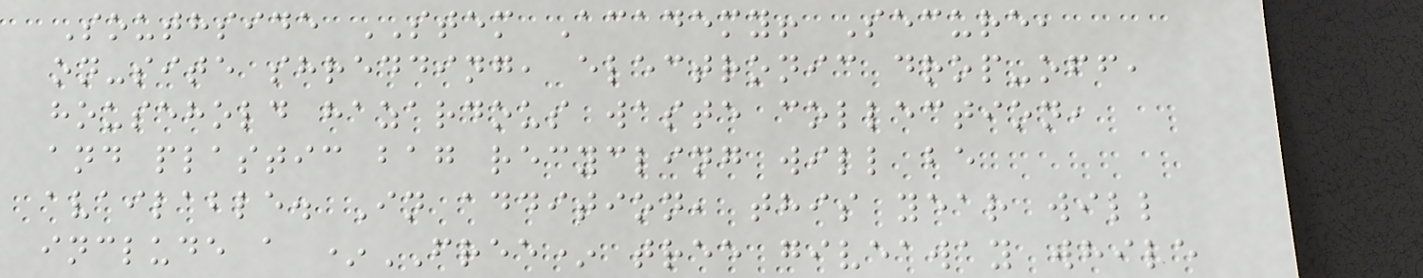Southside STEM Academy! Secure,
on-site shredding, electronic drop-off,
household hazardous waste collection,
and plastic bag recycling will be
available. In addition, this year will
include a *FREE* tree giveaway while
